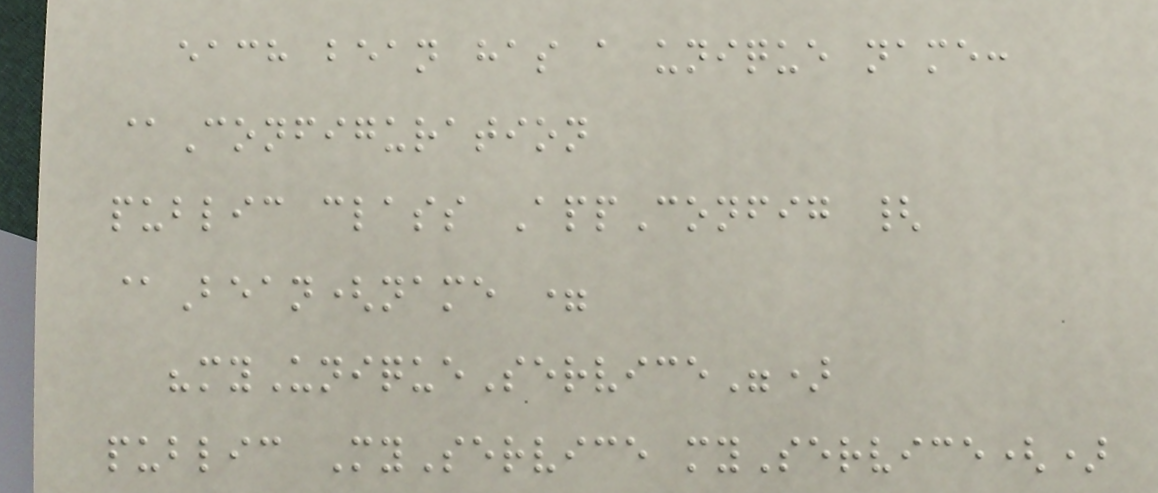each bean has a unique name:
@Configuration
public class AppConfig {
@Bean(name =
"myUniqueService")
public MyService myService()
